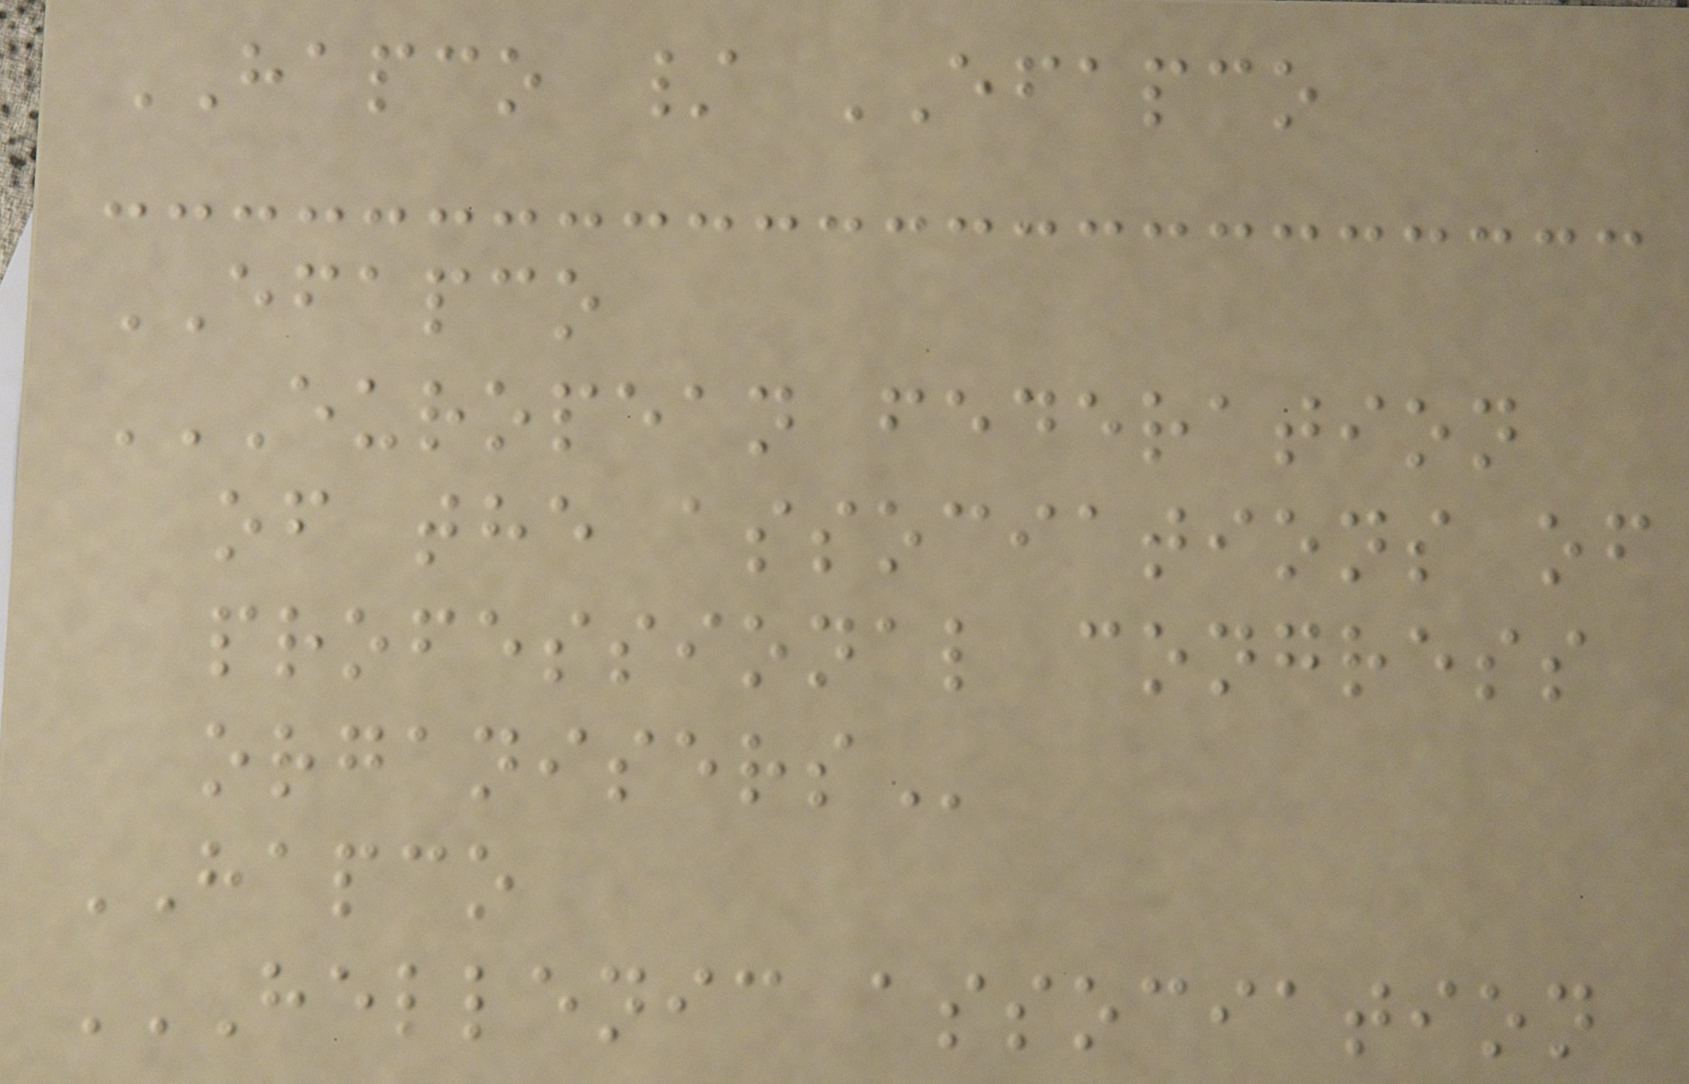HAPCO / EFAPCO
EFAPCO
EUROPEAN FEDERATION
OF THE ASSOCIATIONS OF
PROFESSIONAL CONGRESS
ORGANISERS
HAPCO
HELLENIC ASSOCIATION
